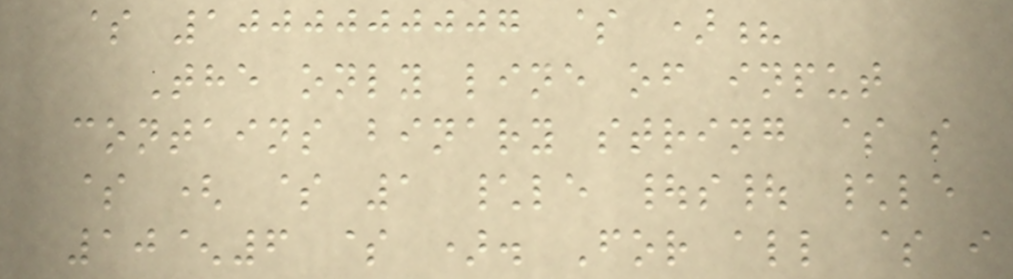$ 1000000007 $ )?
The only line of input
contains binary string $ s
$ ( $ 1 \le |s| \le
10^6 $ ). For all $ i
